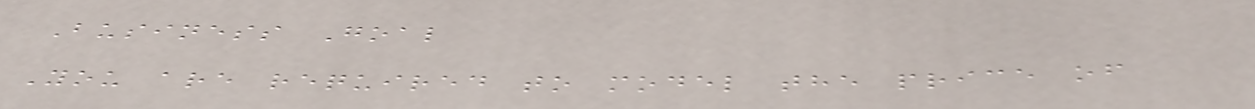Business Goal
You are required to model the price of
